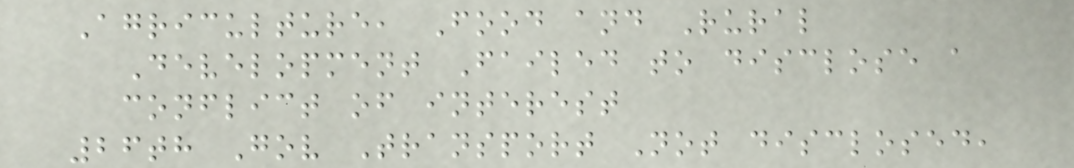Agriculture, Food and Rural
Development Failed to disclose a
conflict of interest
26th Gov Transport Not disclosed,
